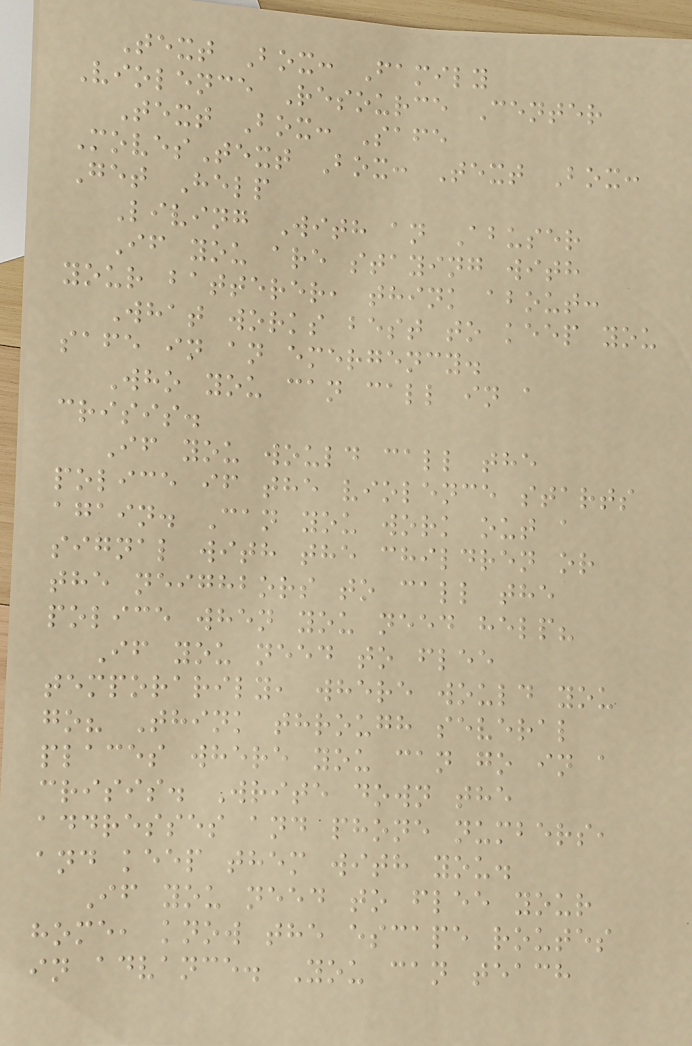Text Box: Family
Violence Resource Center
Text Box: Safe
MovesText Box: Text Box:
Get Help
Living With an Abuser
If you are staying with
your batterer, think about:
What works best to keep you
safe in an emergency.
Who you can call in a
crisis.
If you would call the
police if the violence starts
again. Can you work out a
signal with the children or
the neighbors to call the
police when you need help?
If you need to flee
temporarily, where would you
go? Think through several
places where you can go in a
crisis. Write down the
addresses and phone numbers,
and keep them with you.
If you need to flee your
home, know the escape routes
in advance. You can teach
